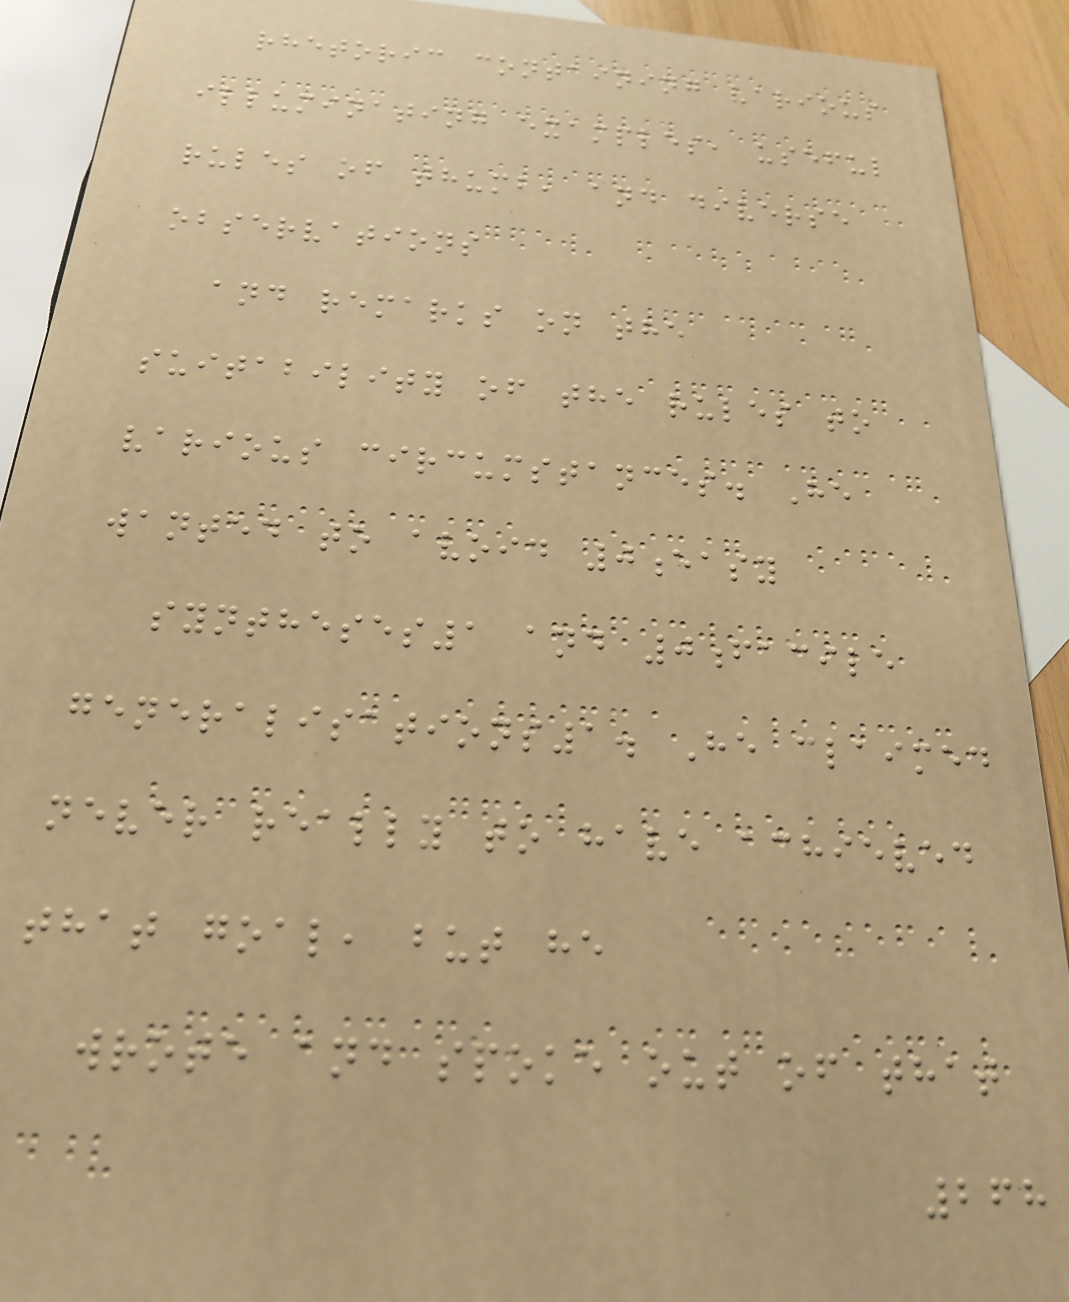rhetoric containing various
illuminating examples, useful
rules of thumb, and diverse
observations
and remarks on the
suitability of the rules to
various circumstances. He
wanted to avoid 0easy
syntheses1 and 0facile
generalisations1. He claimed
never really to have achieved
that goal, but he
wrote and spoke out of that
268
